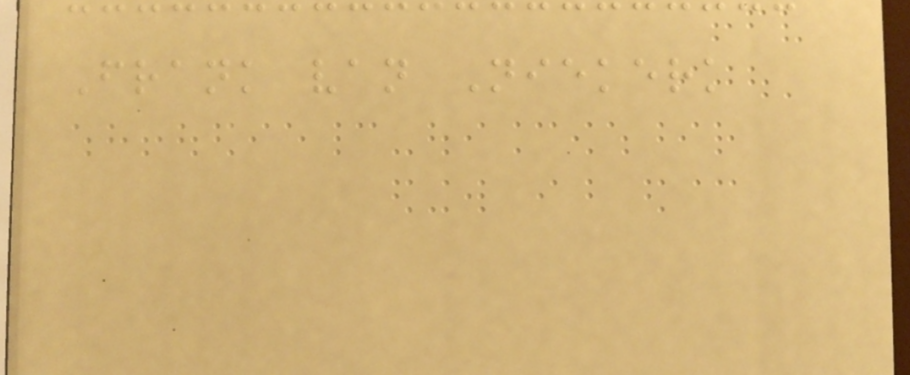Frank van Niekerk
